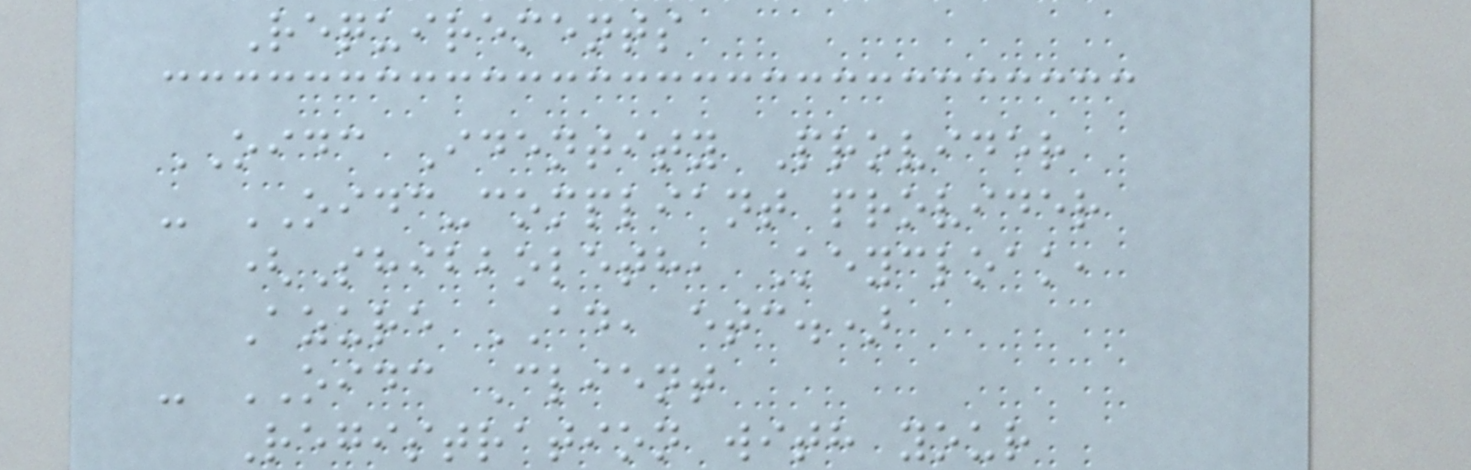Requirements
OIDC Identity Provider
- OIDC-compliant provider
(Shibboleth, Keycloak,
Azure AD, etc.)
- OIDC Client
Registration with your
